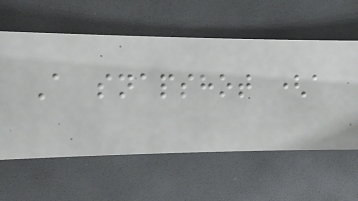A snapshot (a
